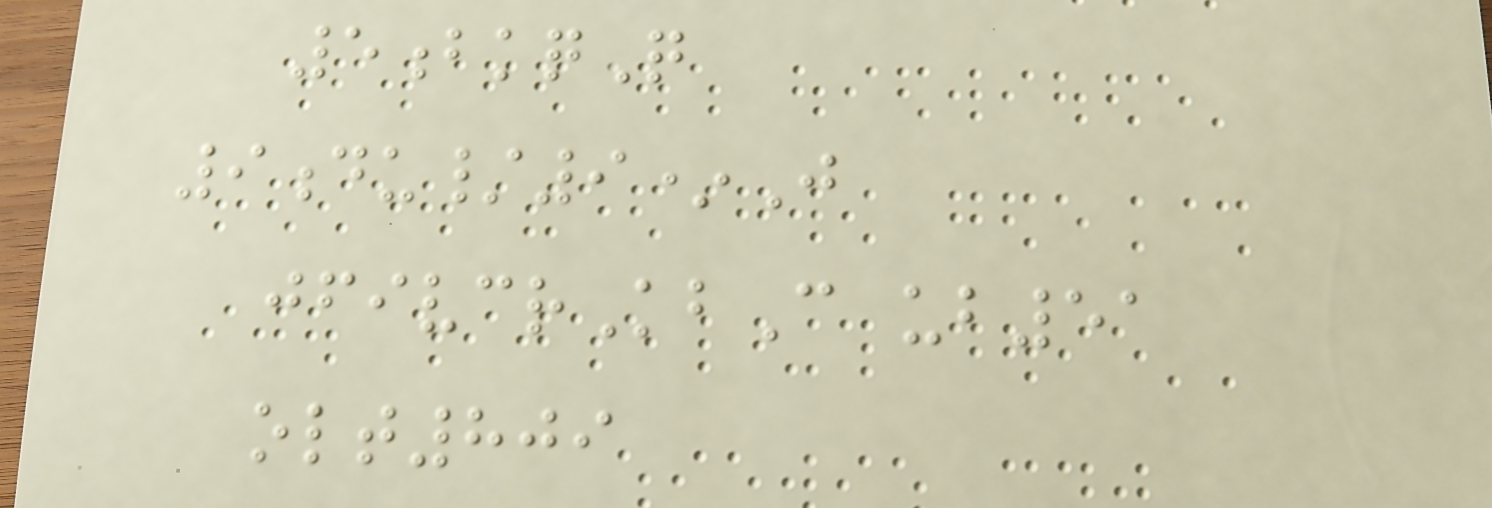5bkqQ
9du/9*J
jfivcrKbC ub51
olt809
